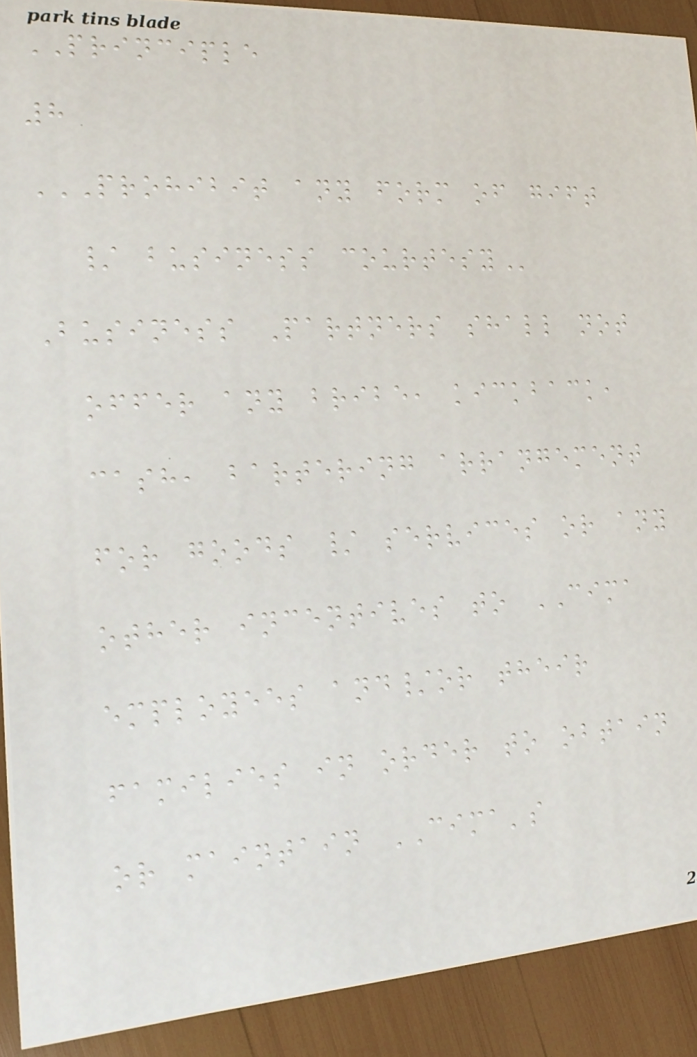PRINCIPLE
8
PROHIBIT ANY FORM OF GIFT
/ BUSINESS COURTESY
Business Partners shall not
offer any bribe, kickback,
cash, bartering arrangement
for goods / services or any
other incentives to CIMA
employees and/or their
families in order to obtain
or maintain CIMA's
